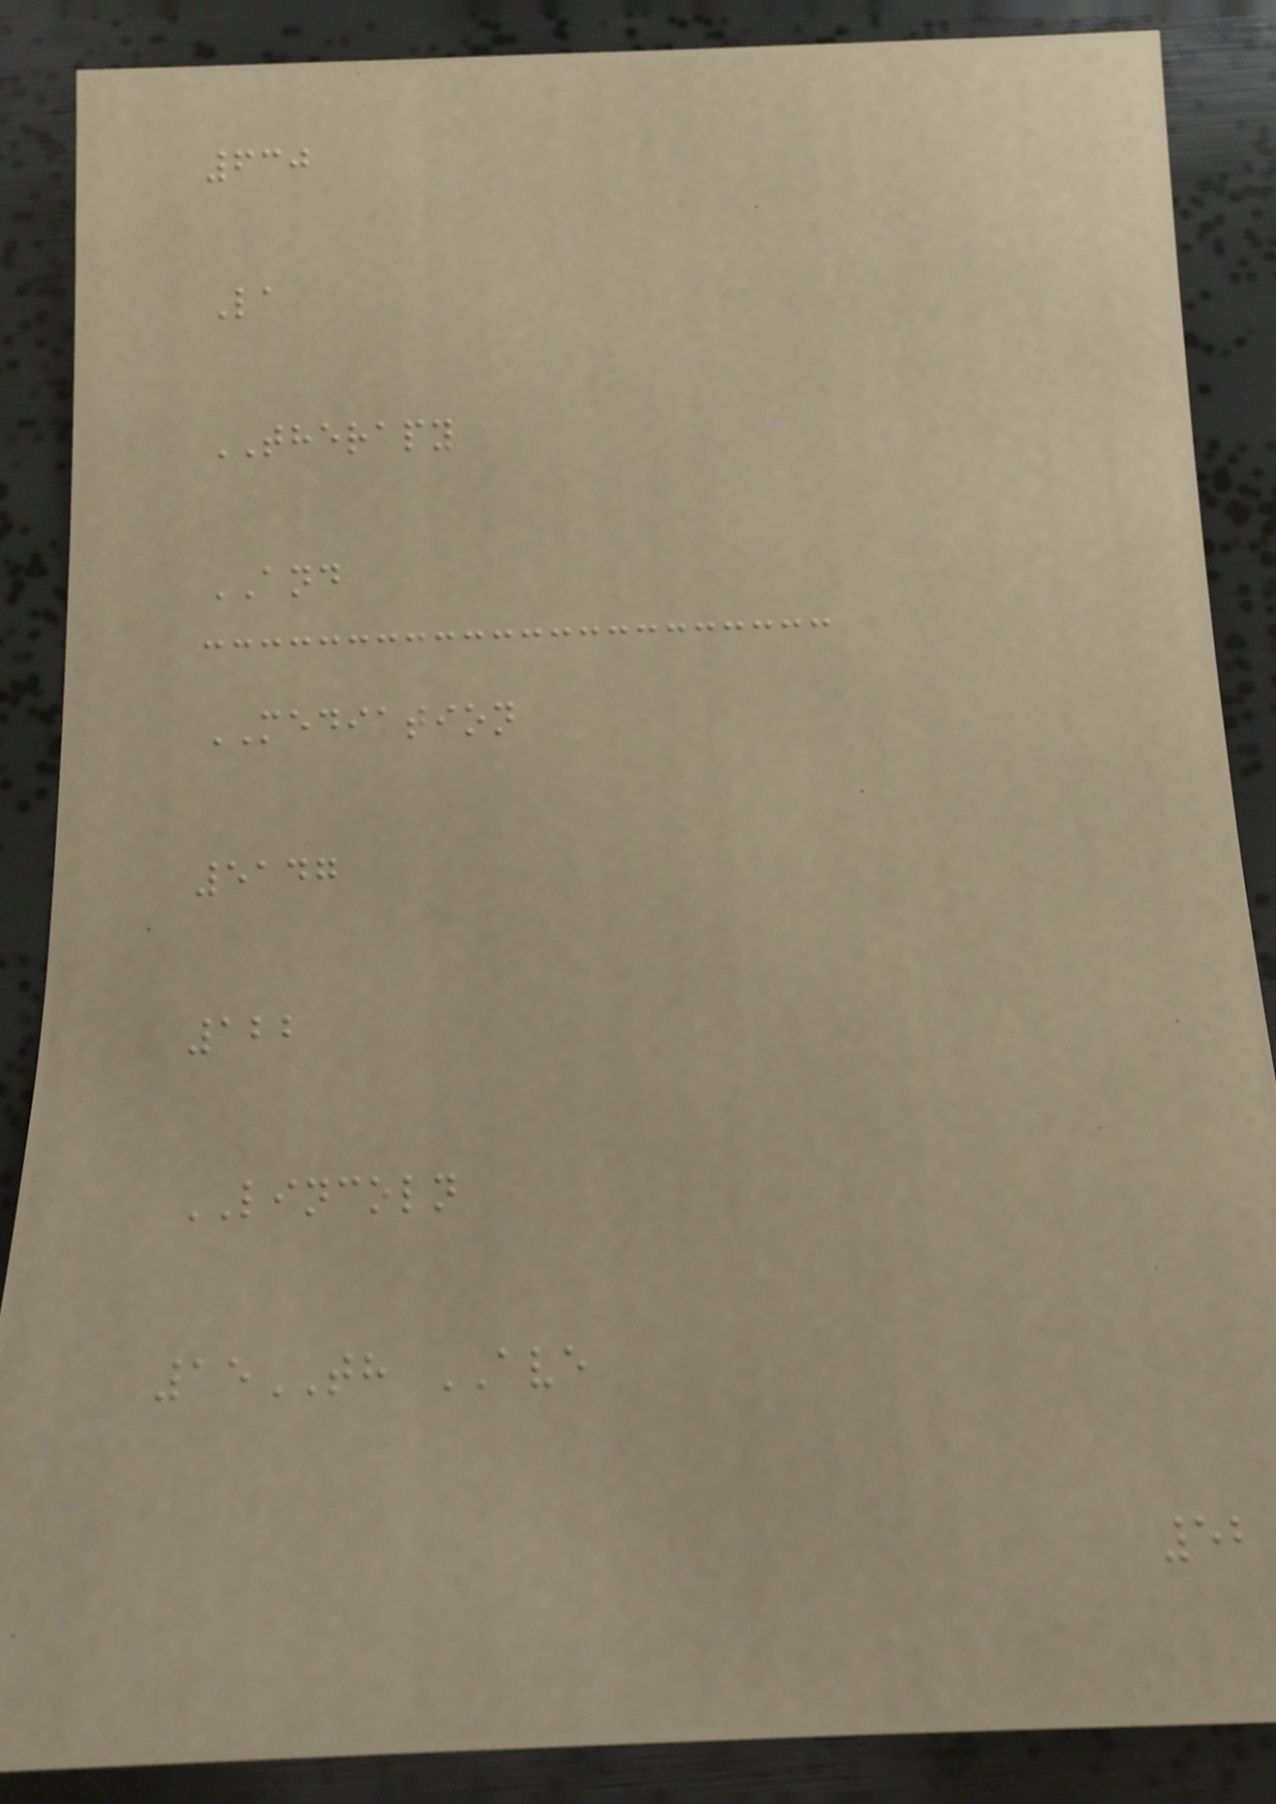630
La
THERAPY
AND
MEDIATION
5147
122
LINCOLN
15TH AVE
52
